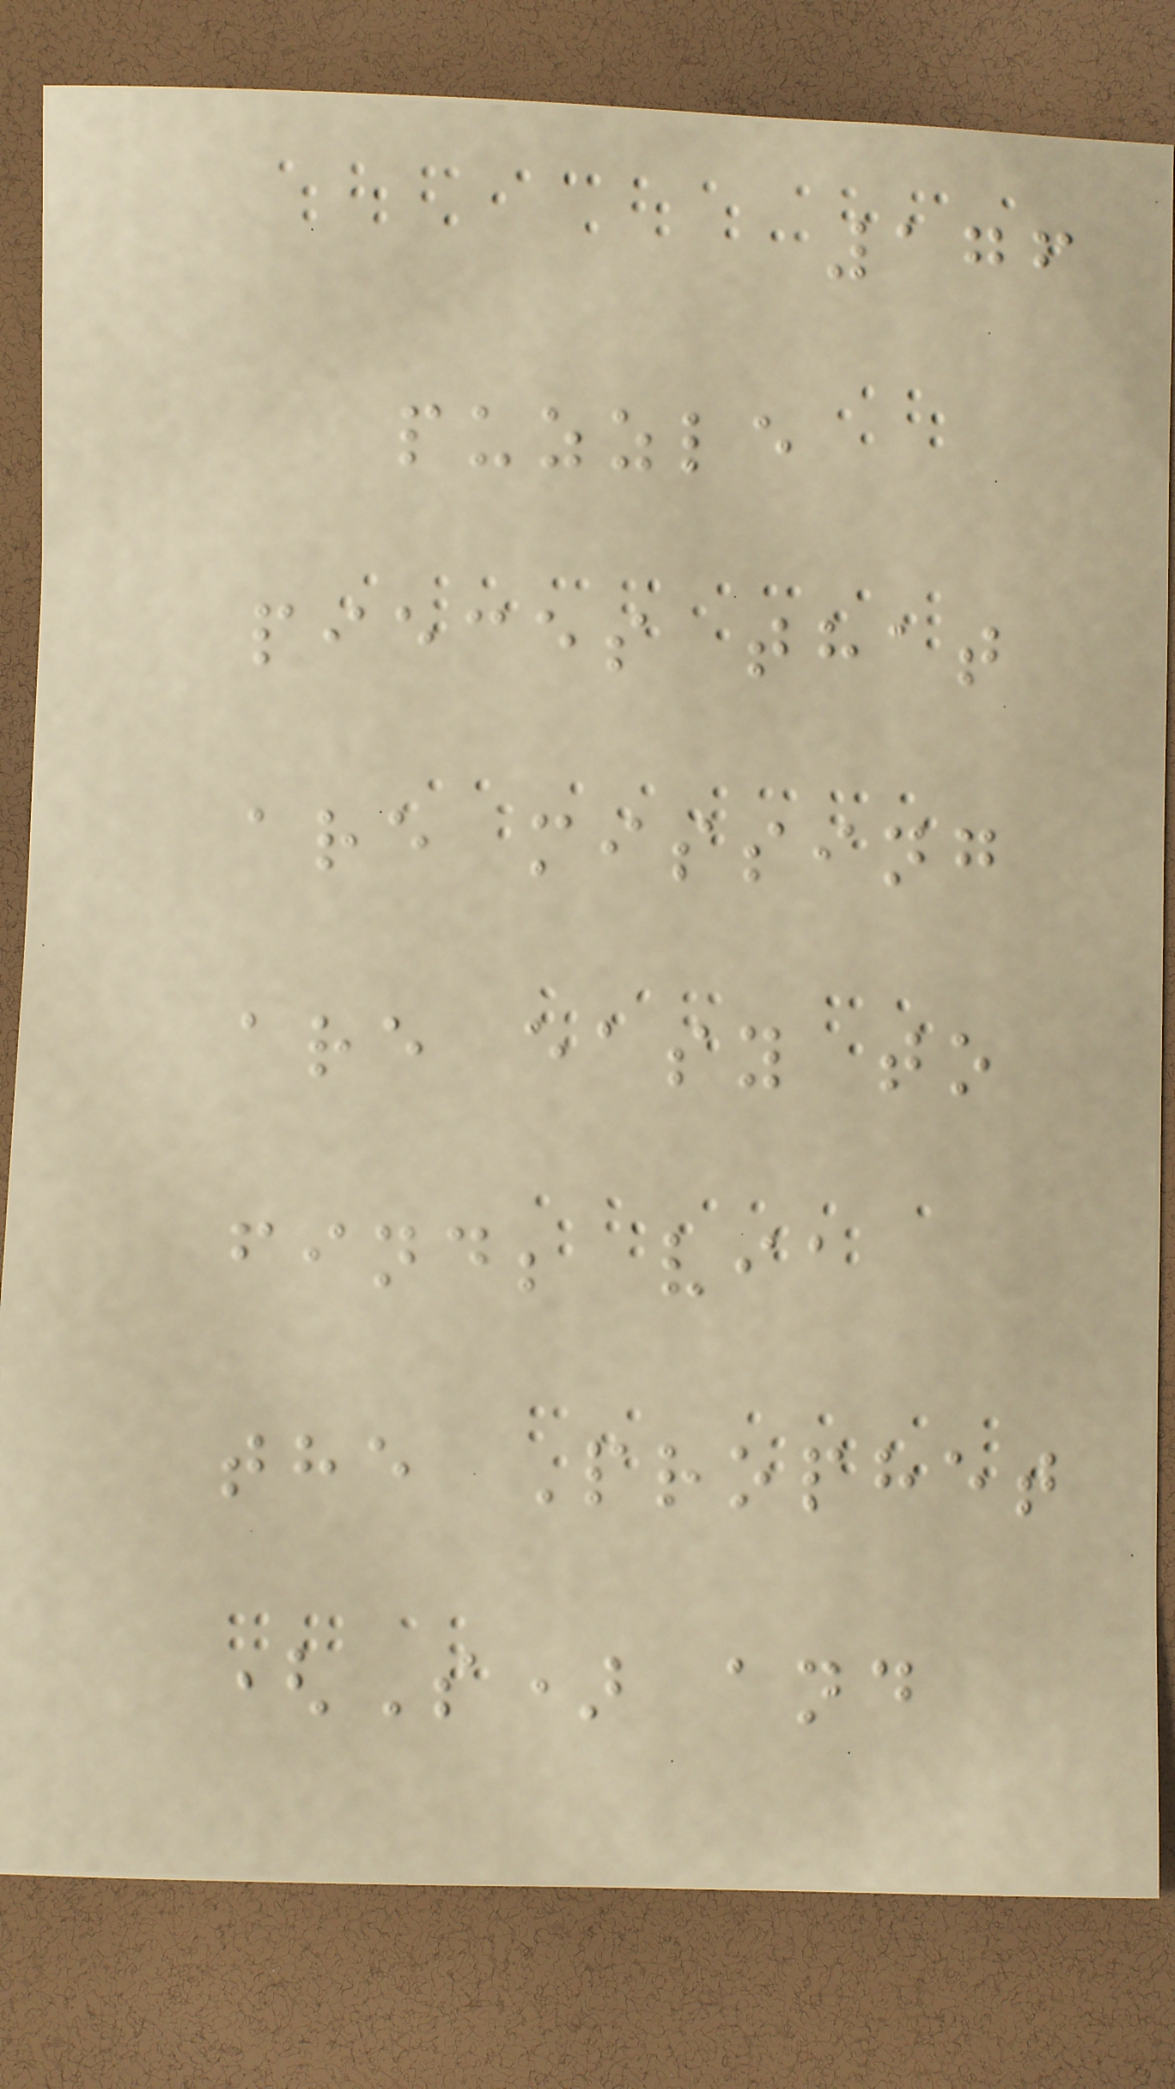176
puzzle
pieces that
are missing
are easy to
find; via
the Prophet
(S) and
